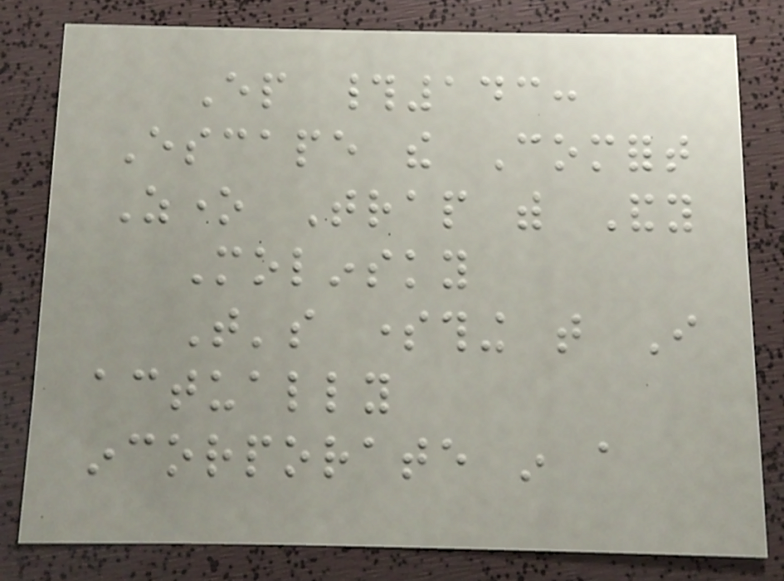Ep #143:
Escape the Comfort
Zone Trap with Andy
Molinsky
That's something that I
actually
incorporate in a
